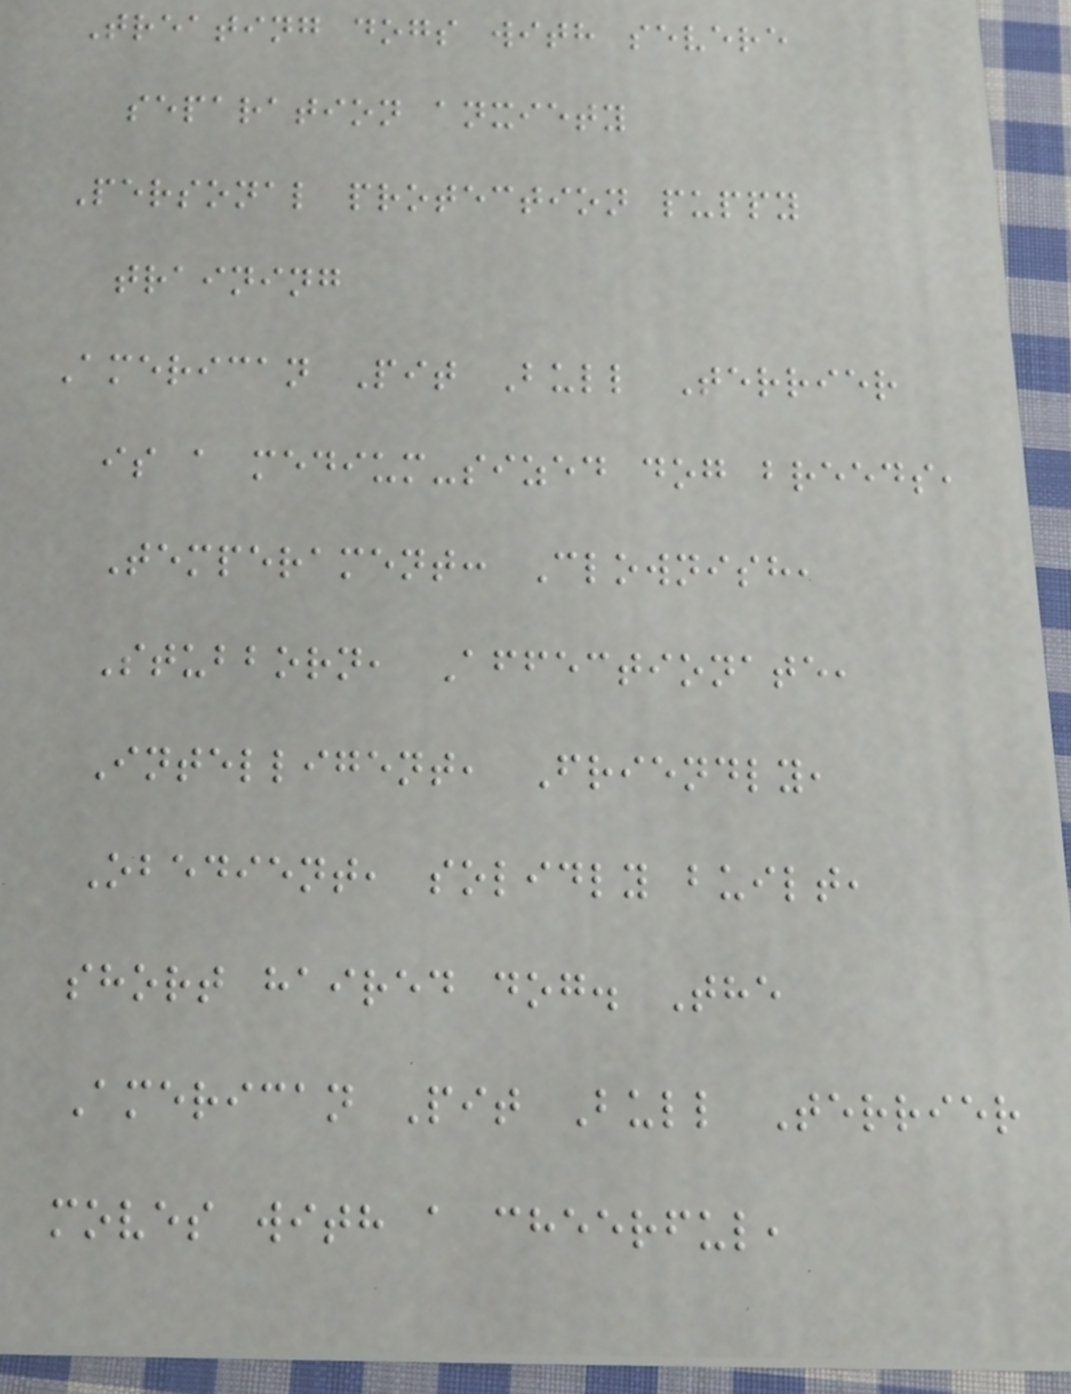Treating dogs with severe
separation anxiety
Personal protection puppy
training
American Pit Bull Terrier
is a medium-sized dog breeds,
Temperament: Clownish,
Stubborn, Affectionate,
Intelligent, Friendly,
Obedient, solidly built,
short haired dog. The
American Pit Bull Terrier
moves with a cheerful,
